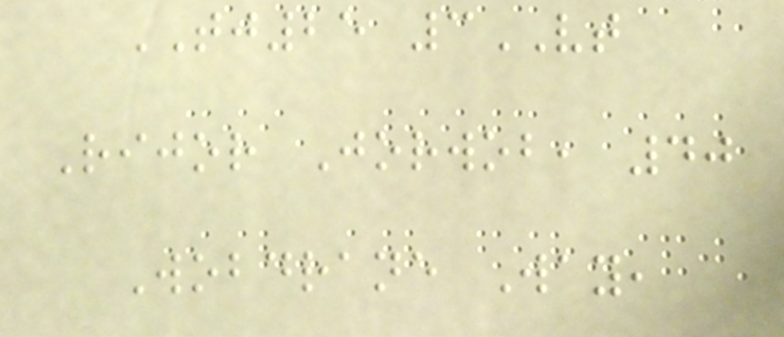TJ25 3VT
Rijor Jorwob, 40
Wobdrane Way,
